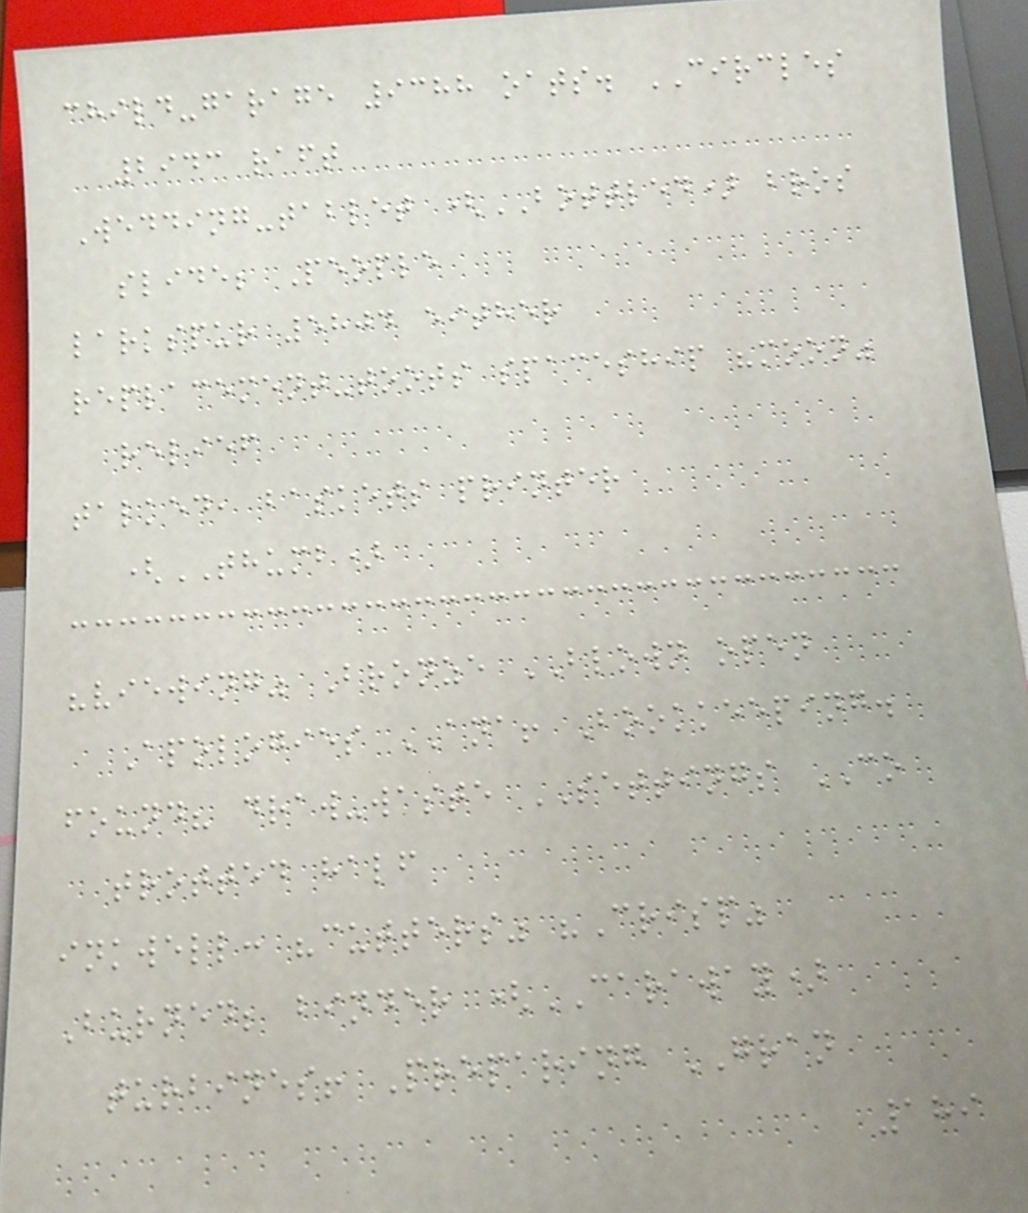child-garage 9388 oats. CIRCLES
2943 raft
Wedding-tablet (BOTTLED) bros
slide; People
larkspur 5804 either
replacement-toots spaceship "moon"
relief
talked, baskets printer
(THUMB)
"viewing" Bronze BLOWN open
Apologies ANA! Bookkeeping.
found? draw-waste SETTINGS CO
trotted half
inkwell: "cutters" "Crisp"
Burned; binder (CARAWAY)
turbines! Preparing GRAN
189
